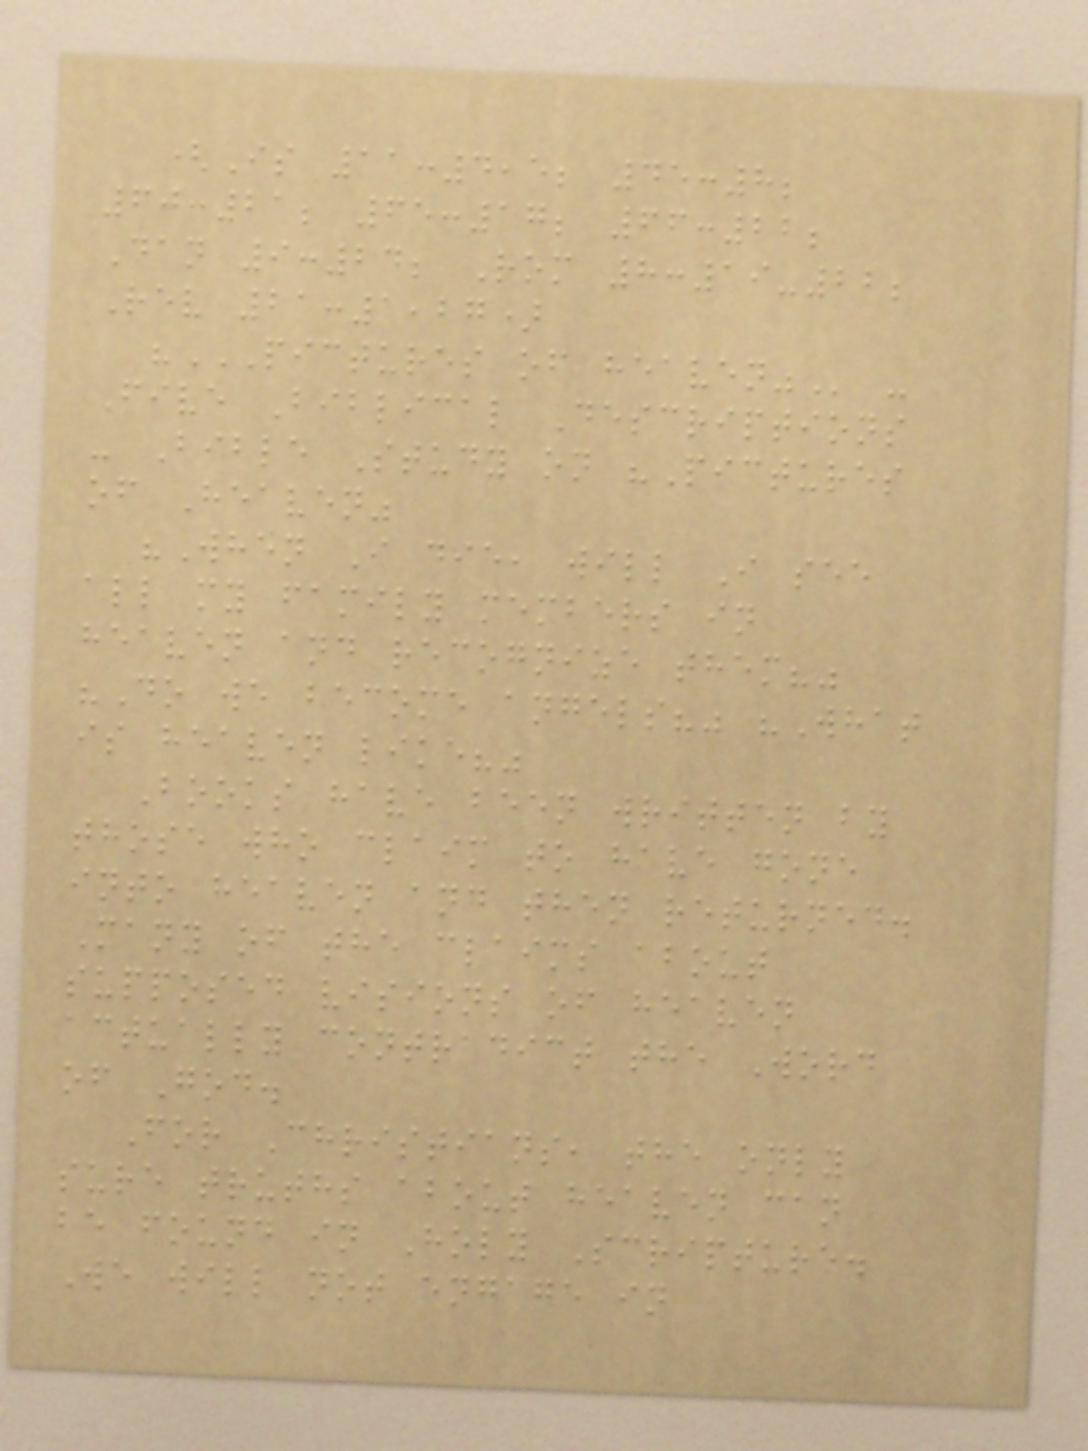(Is 11:4,5; 45:8;
60:21; 65:17; 66:22;
Dan 9:24; Rom 8:19-22;
Rev 21:1,27)
"PICTURES OF HEAVEN" -
Five Biblical Descriptions
- Bible Study on "Pictures
of Heaven"
"When I die, will I see
all my family members in
heaven and recognize them?"
"Do we become angels?" "What
is heaven like?"
Books have been written by
those who claim to have gone
into heaven and then returned.
Many of the claims about
supposed visions of heaven
actually contradict the Word
of God.
For Christians, the only
sure truths about heaven can
be found in Holy Scripture.
We will not engage in
